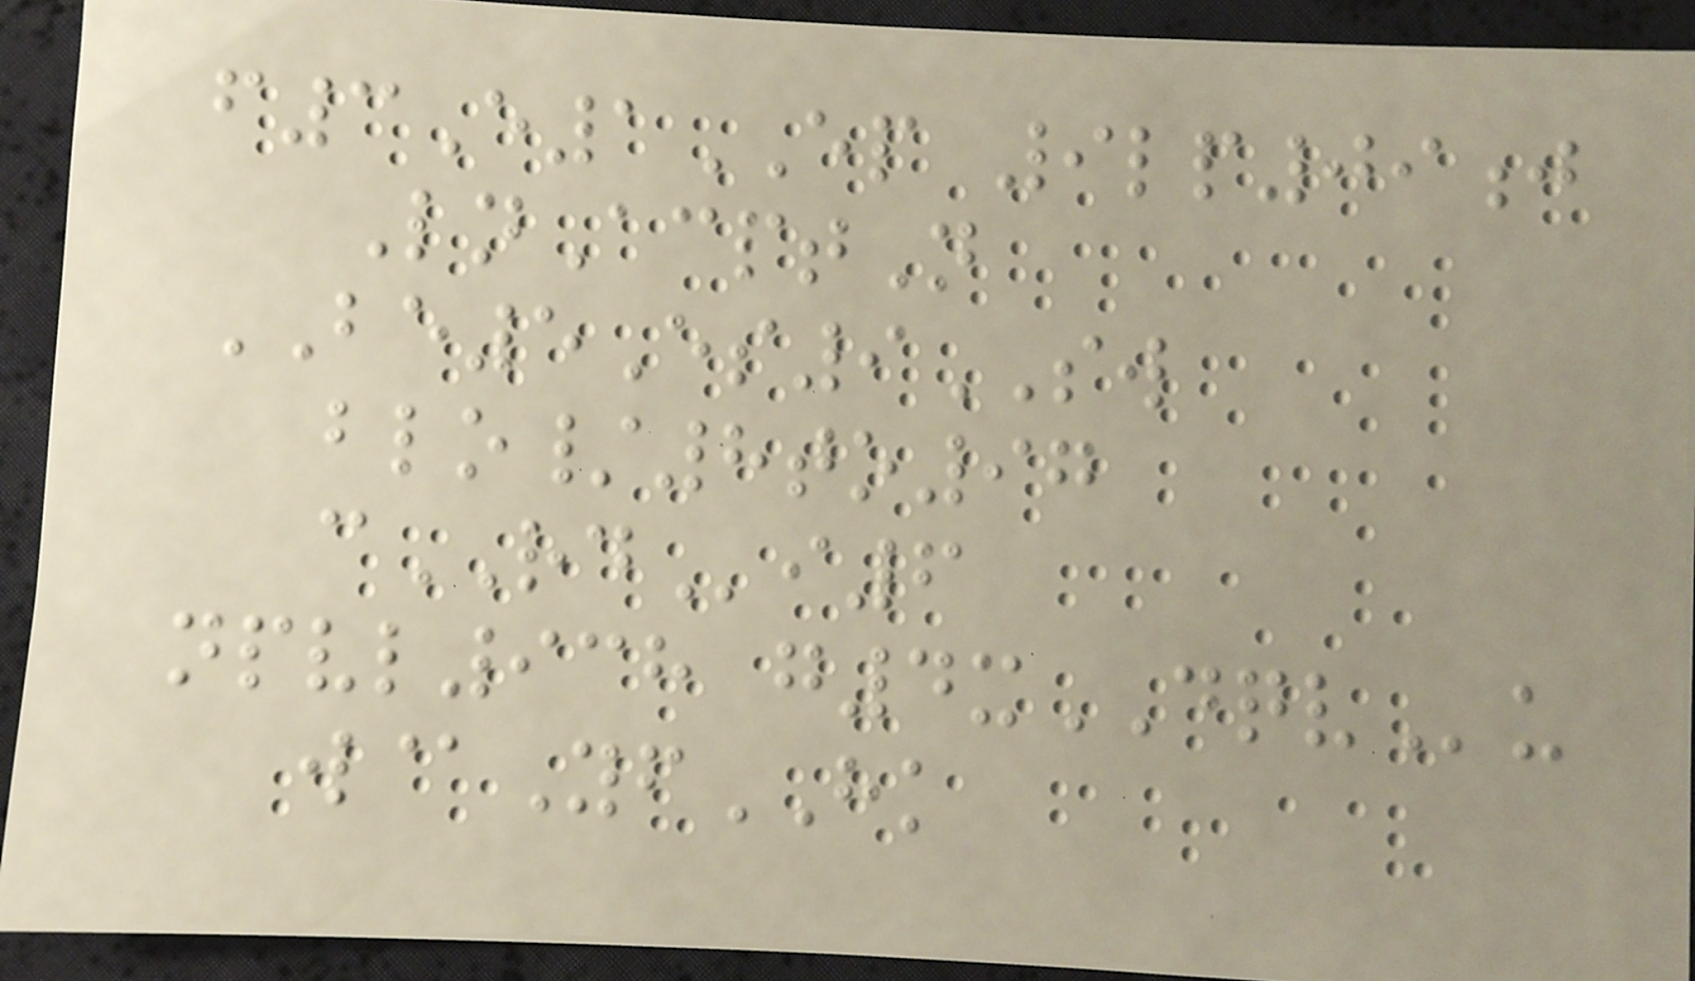f3E1EP 9lp09j
LnAcptN
BE5Es9SW
blo/8to97
cRDi6
npvl938 g4xDQVu
w@YfHK
